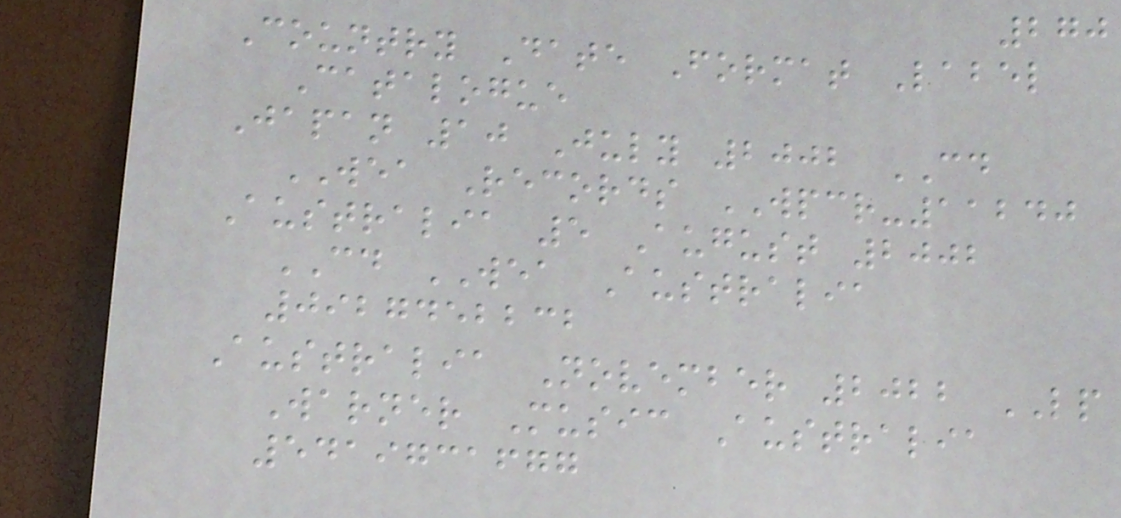270
Country Date Format Label
Catalogue
Japan 10 July 2002 CD
WEA Records WPCR-11240
Australia 5 August 2002
CD WEA Australia
0927452232
Australia November 2022 LP
Warner Music Australia
5419731677
